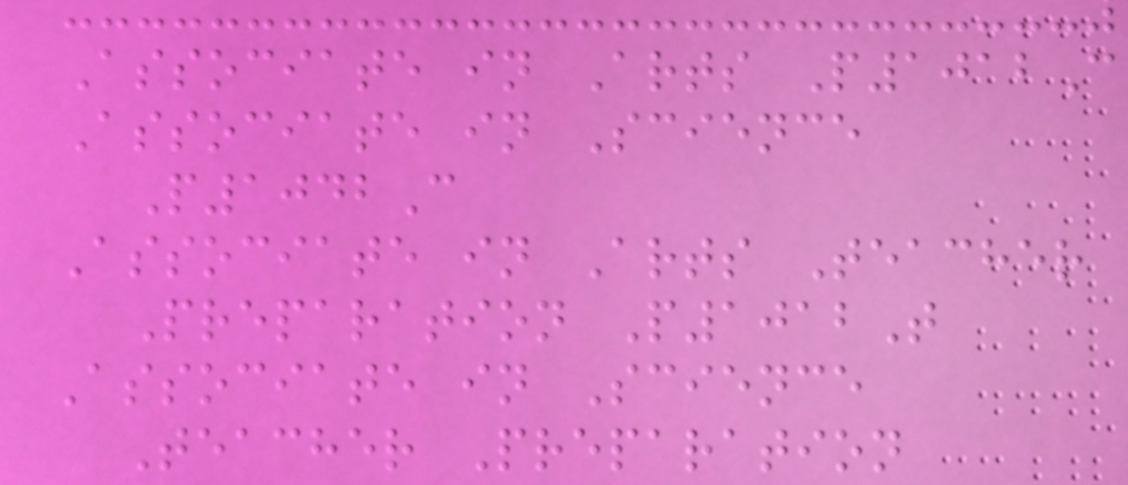Associate in Arts P1012C
Associate in Science
P1042C
Associate in Arts Teacher
Preparation P1012T
Associate in Science
Teacher Preparation
